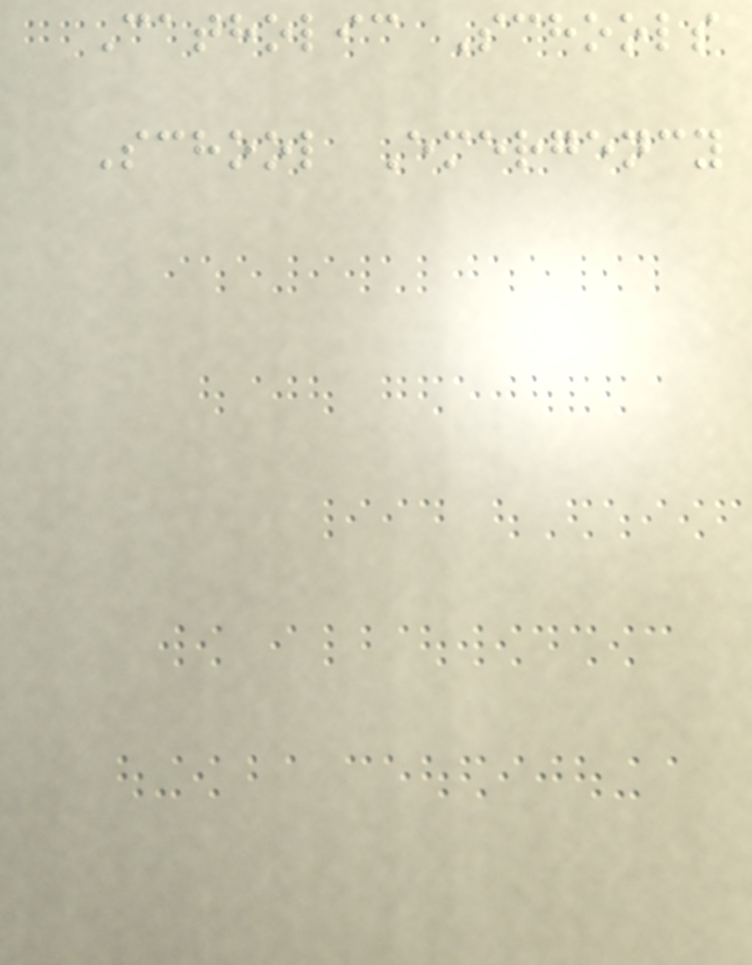Catholic Schools
School Emergency
